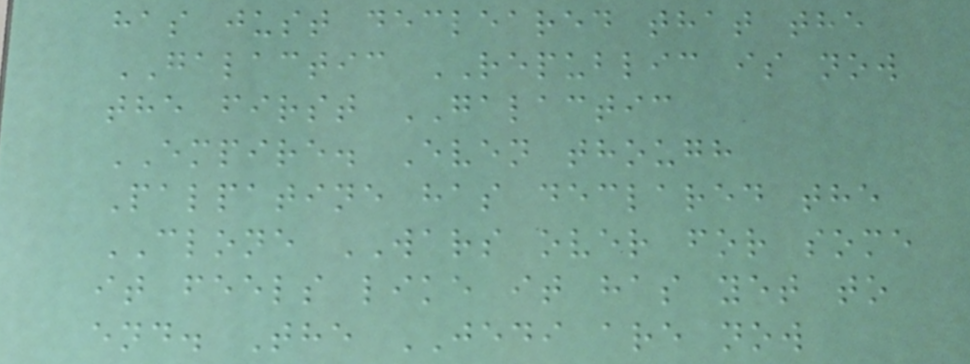has just decleared that the
GALACTIC REPUBLIC is now
the first GALACTIC
EMPIRE. Even though
Palpatine has declared the
CLONE WARS over for some
it feels like it has yet to
end. The JEDI are now
